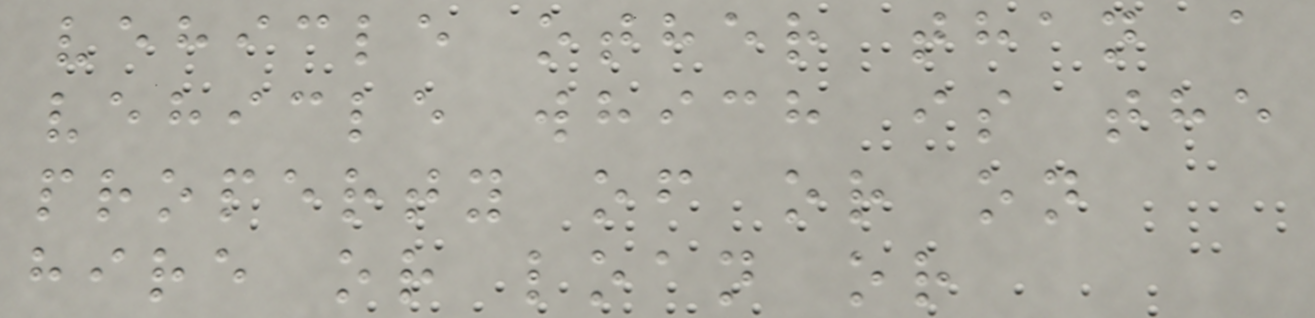vehicle other than a
vehicle which is the
property of or on
hire or loan or
